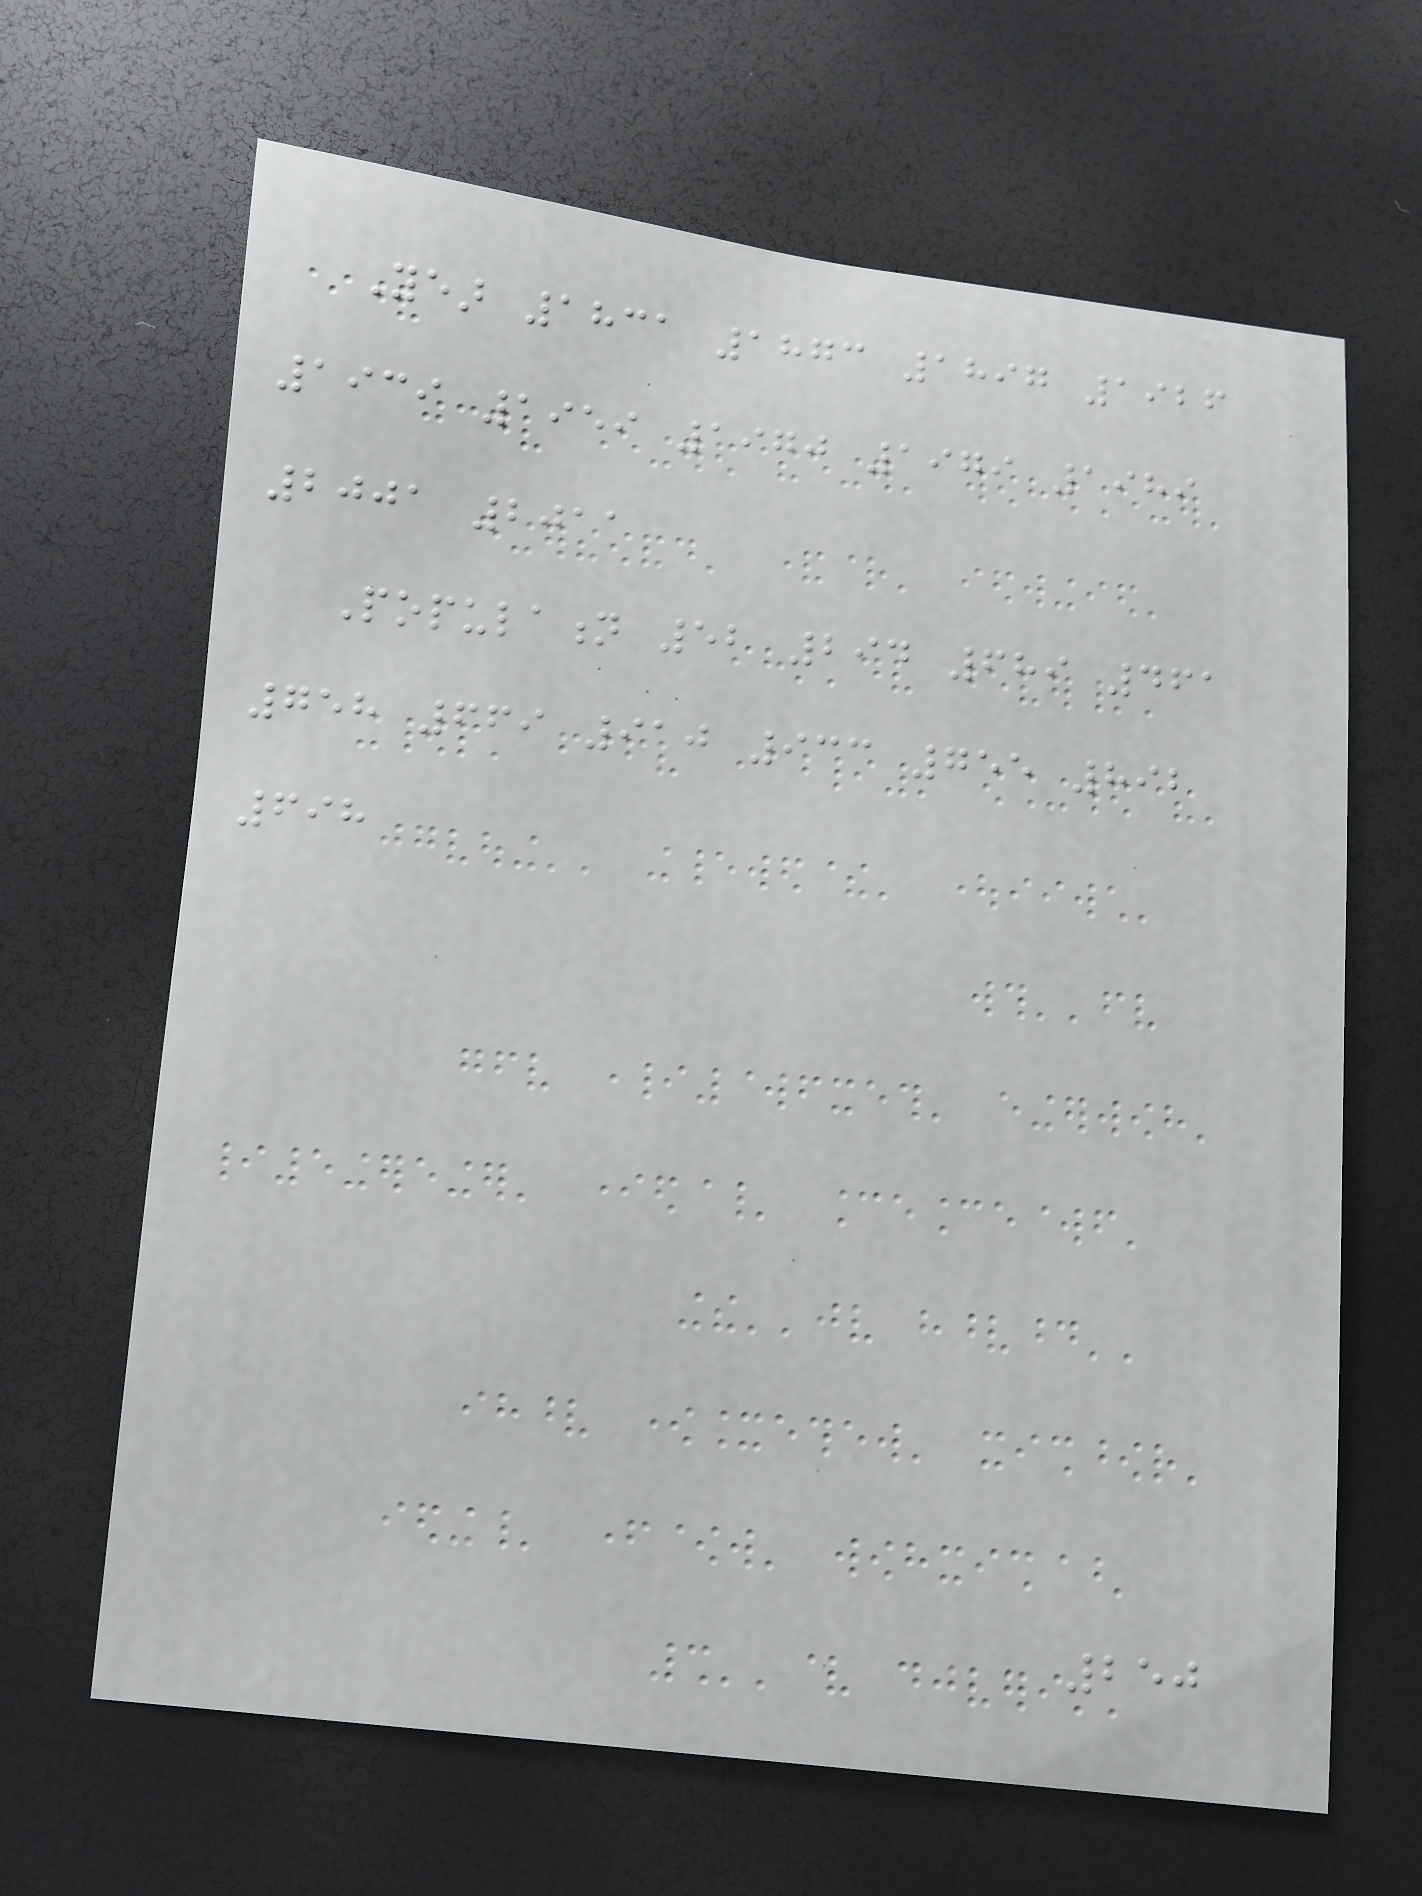Year 1831 1873 1897 1926
1939 1959 1970 1979 1989
2001 2011
Population 52 294 689 461
758 669 910 933 755 892
698
250
